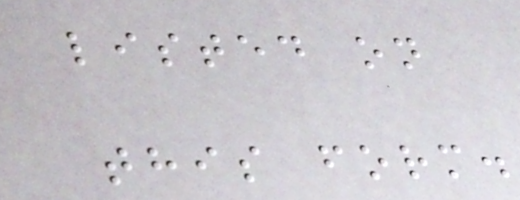listed on
this form.
